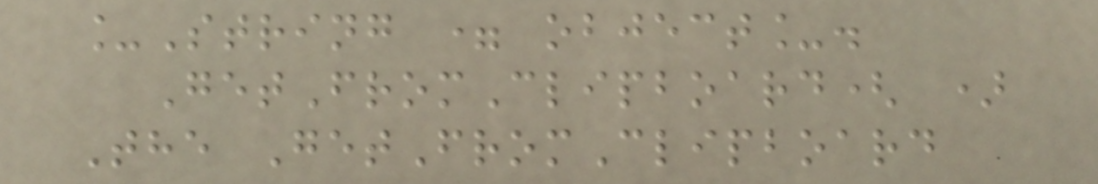_String = object_.
GetFromClipboard( )
The GetFromClipboard
